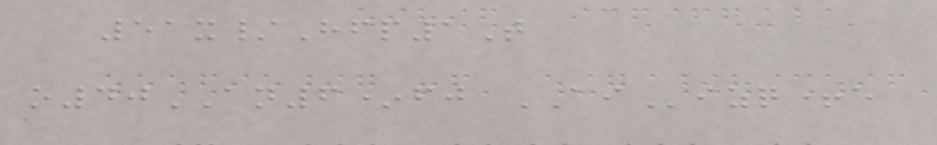51x/Hfp1T
o40AN6*fj AIizq+e
